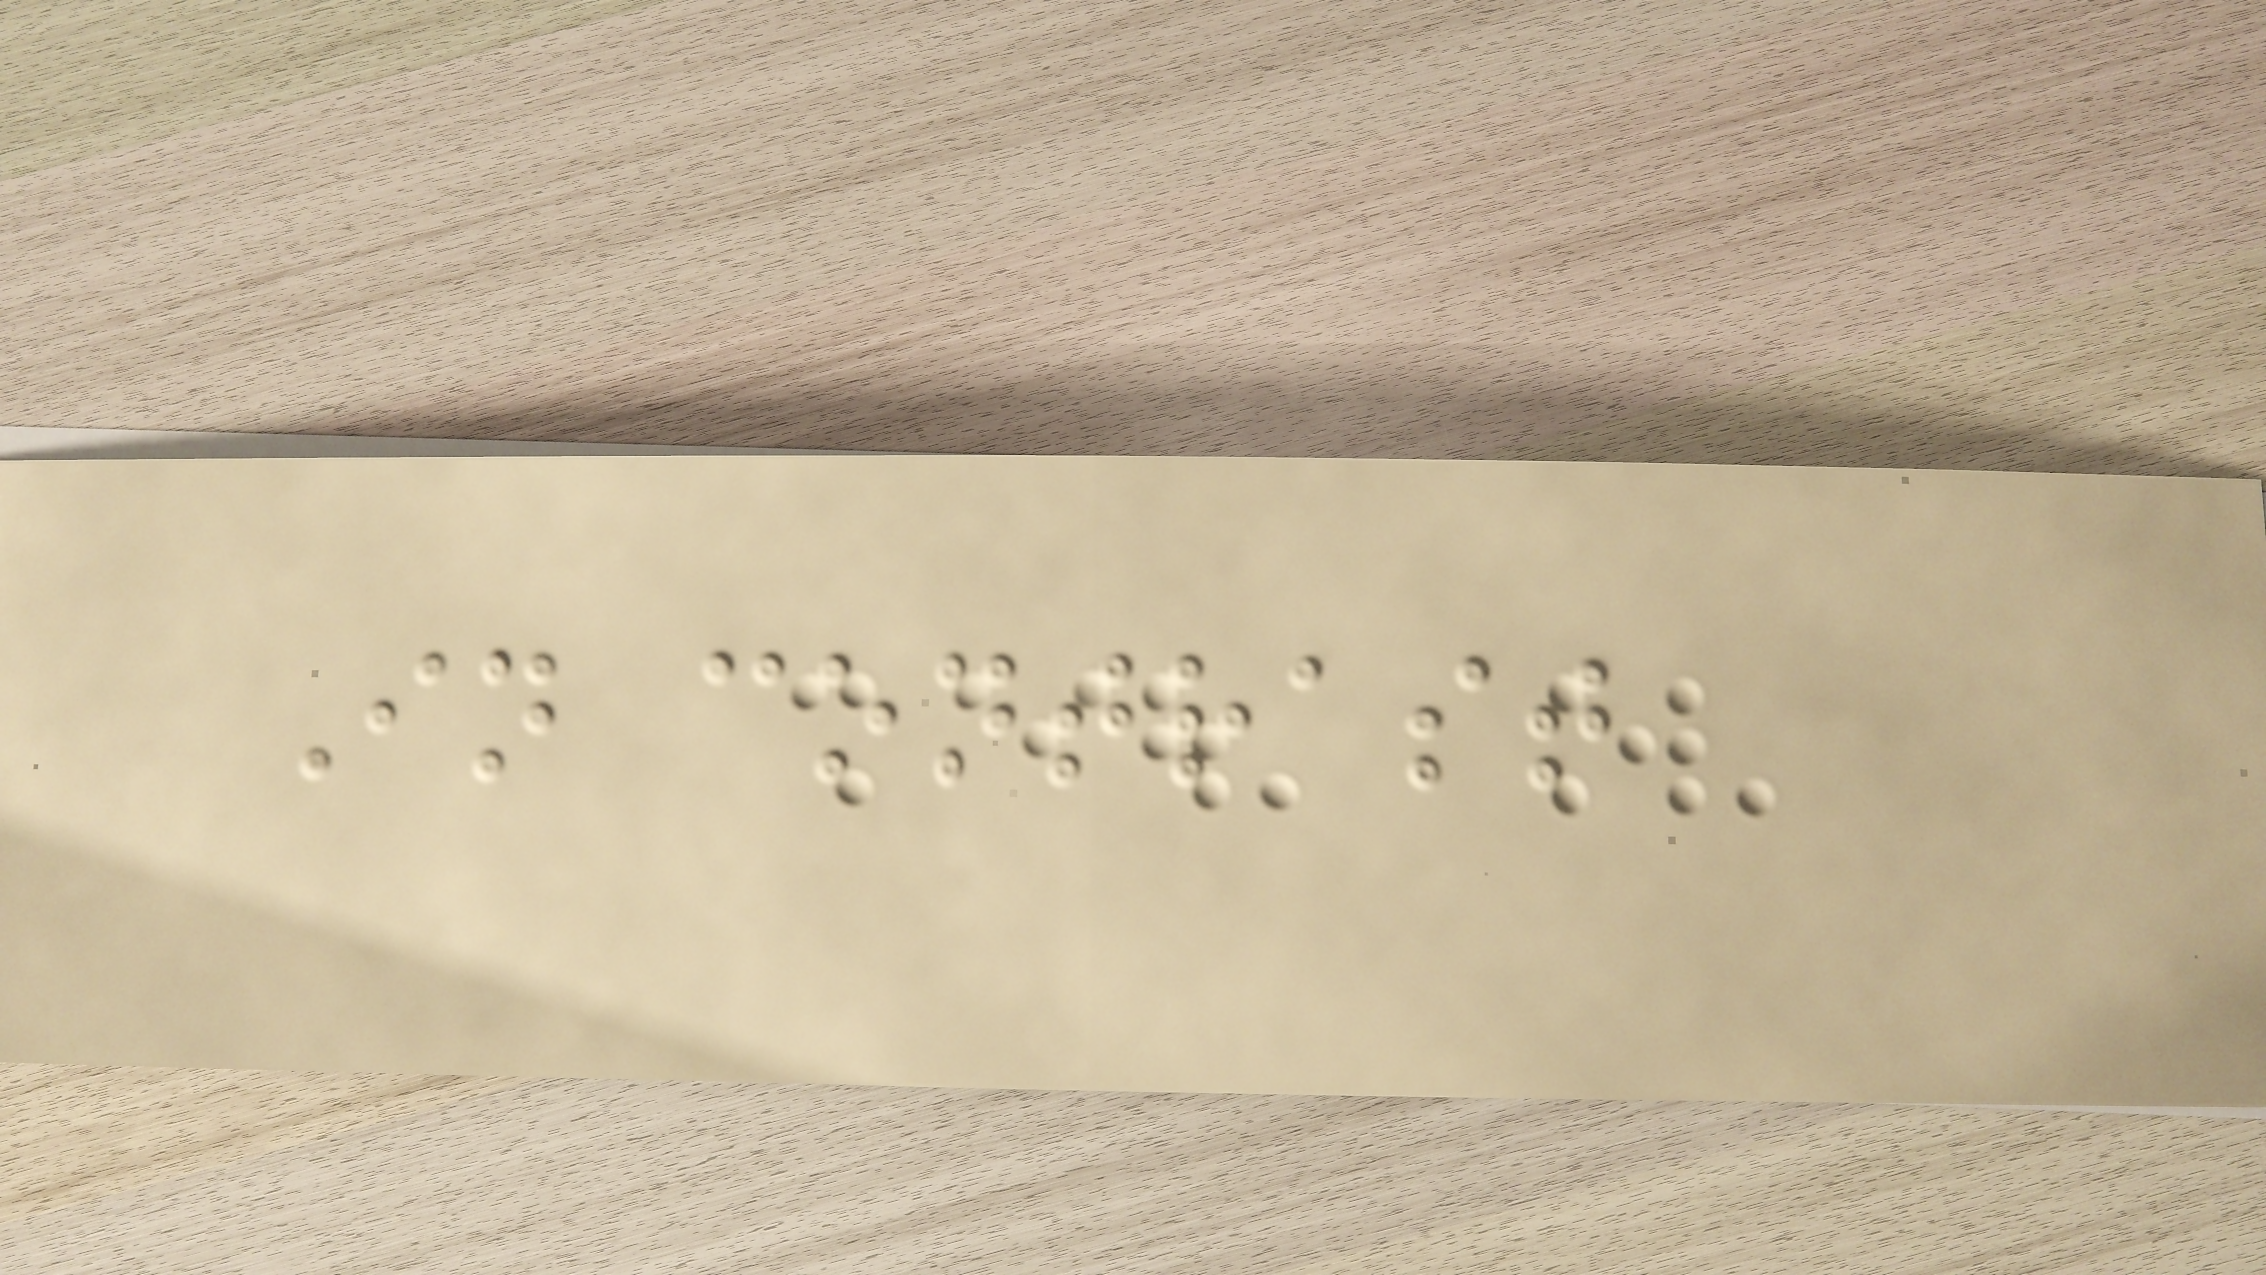In contrast
